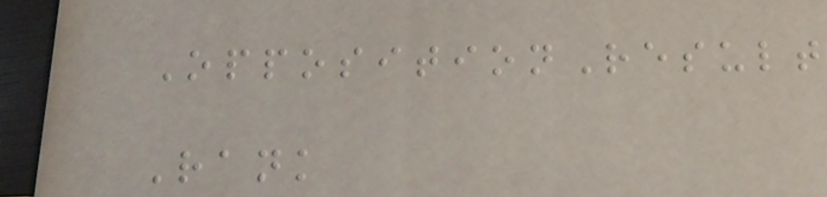OppositionResult
Rank
